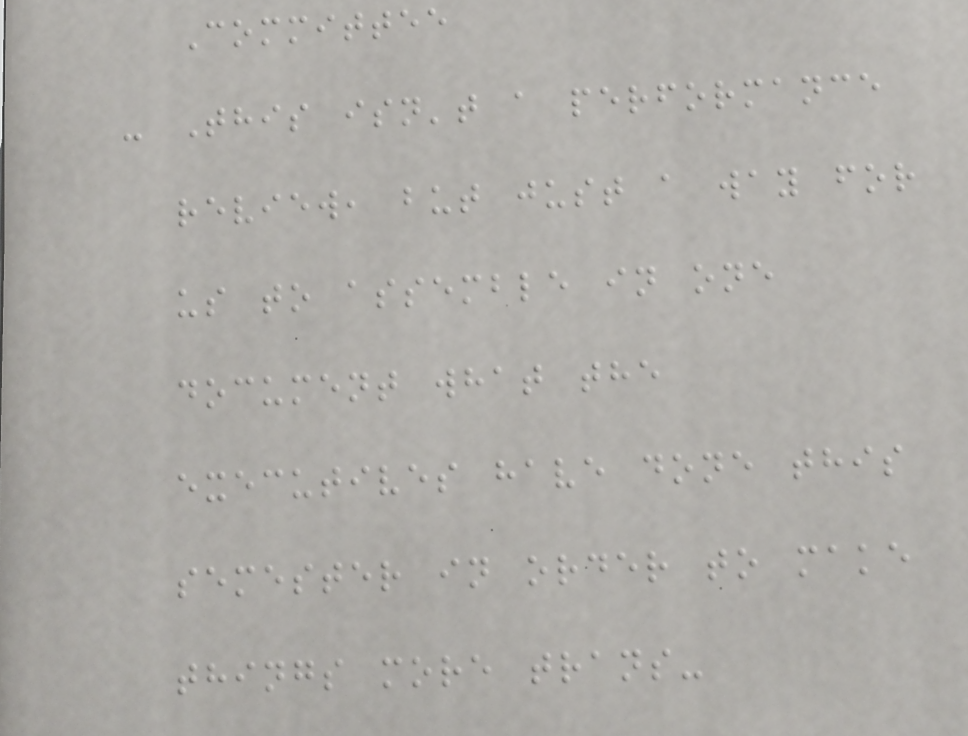Committee
- This isn't a performance
review, but just a way for
us to assemble in one
document what the
executives have done this
semester in order to make
things more trans-
